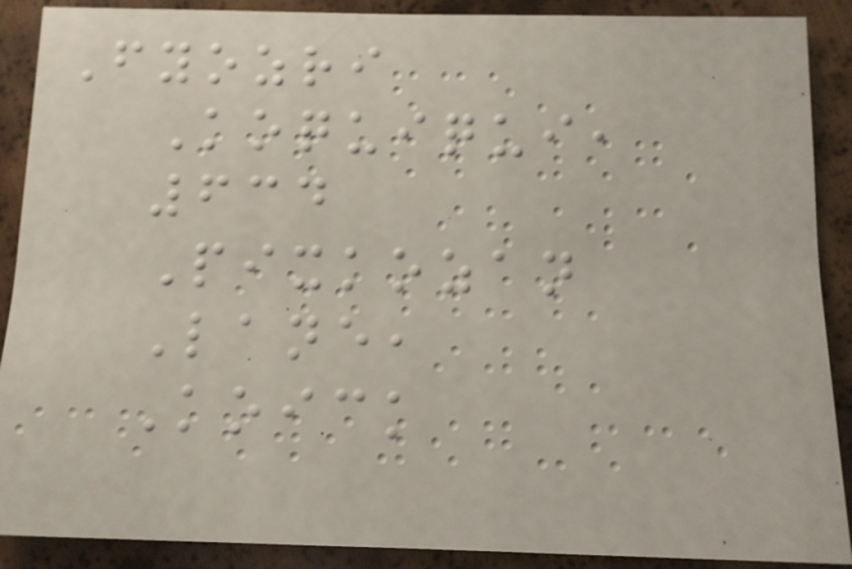Fyozri
Koquiqui,
634
Pixkozan
Lane,
Koick
